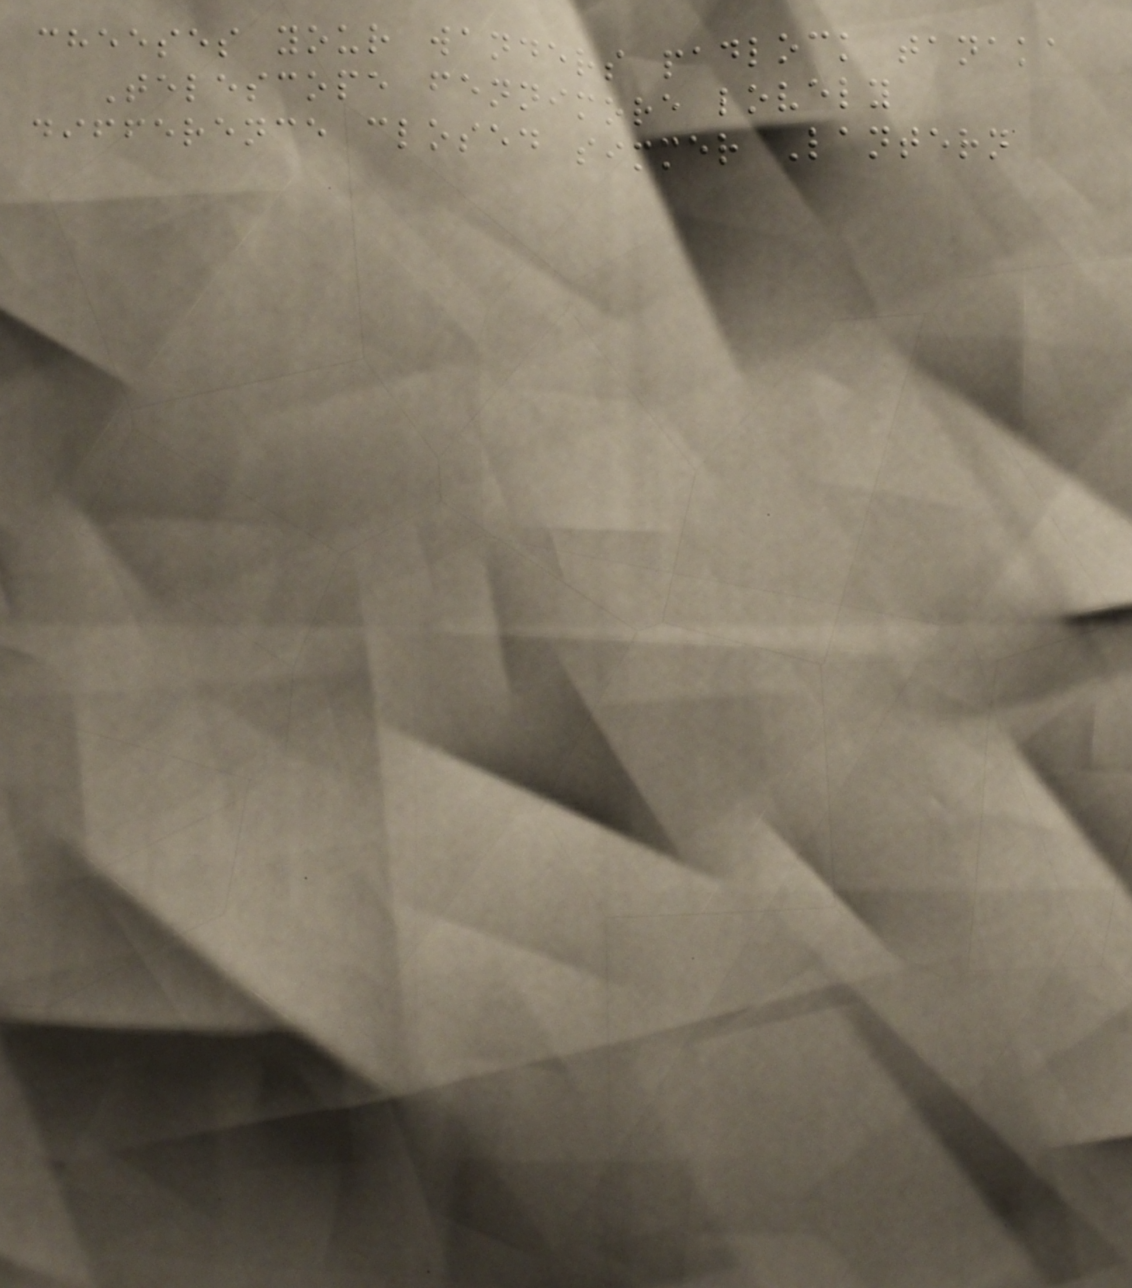cheeses your wanders padlock tanaka
Telescope fennimore lovely
difference closed simmer Lantern
